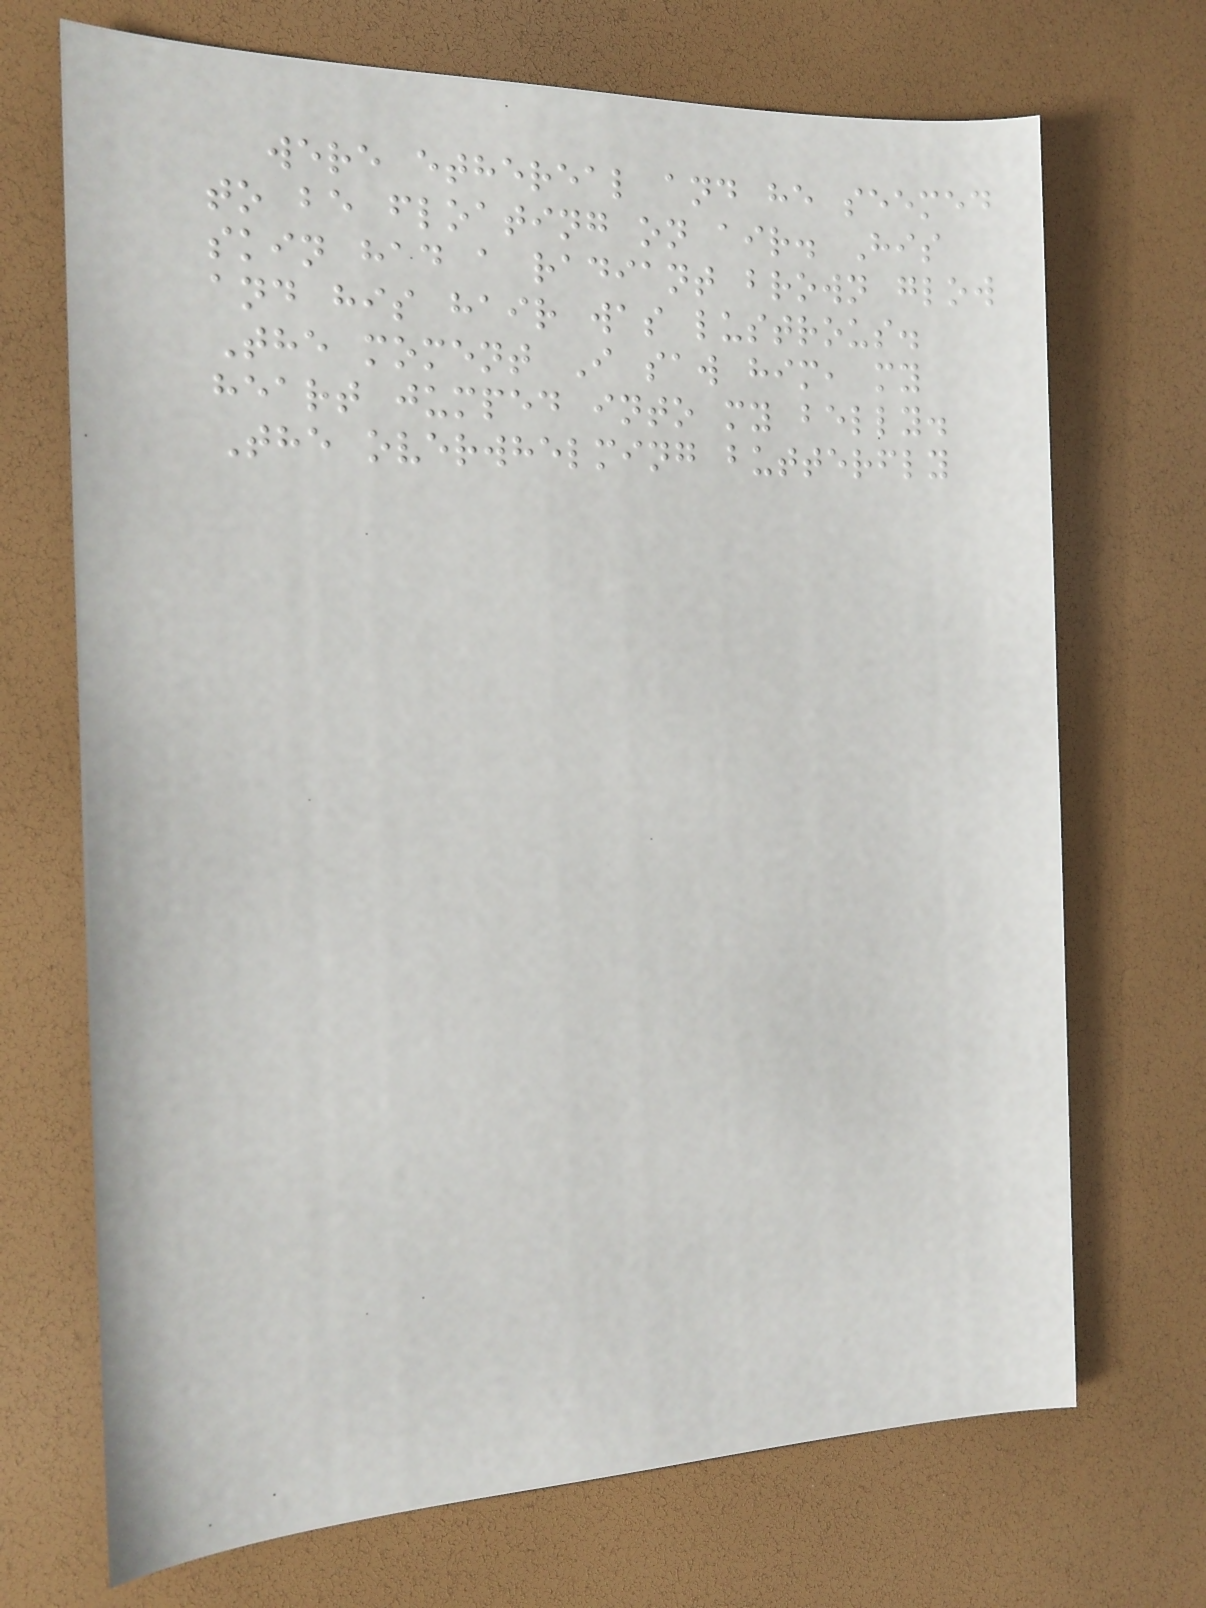were ethereal and he seemed
to be floating on air. His
skin had a radiant brown glow
and his hair was lustrous.
The moment I saw him, my
heart jumped into my belly.
The overwhelming butterfly
